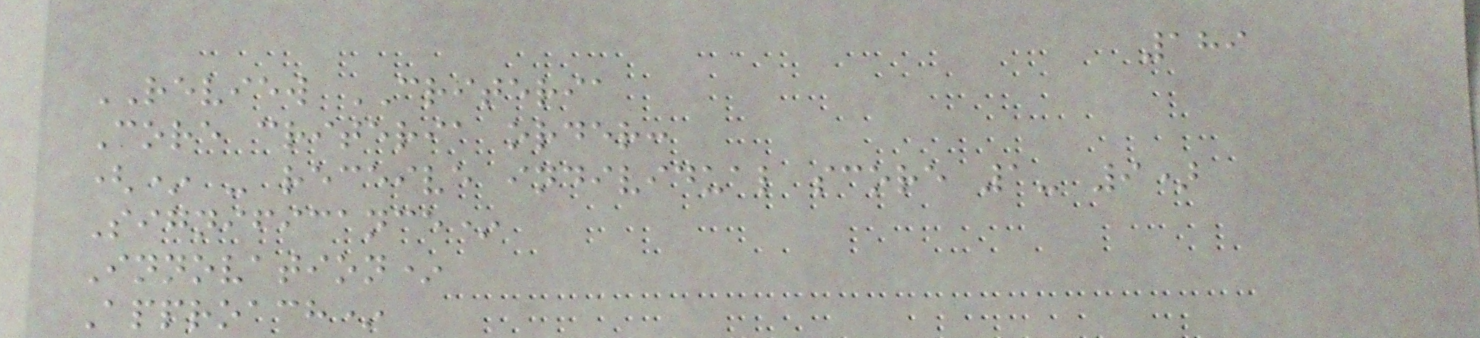189
REVIEW CRITERIA
Core criteria order:
(* - receive individual score 1- 9)
Significance*
Innovation*
Approach*
